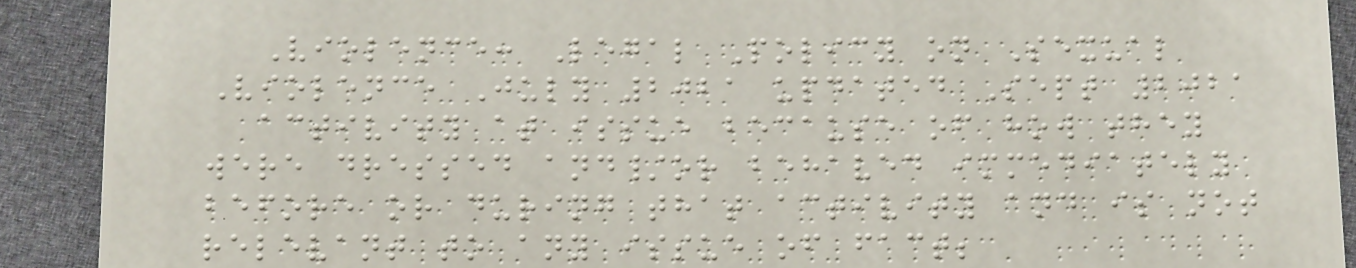Violence: Legal Policy on Sexual
Violence July 2021 updated Sept 2021
activity at issue because of how they
were dressed and/or behaved immediately
before or during that activity and is not
relevant to any issue of fact;
